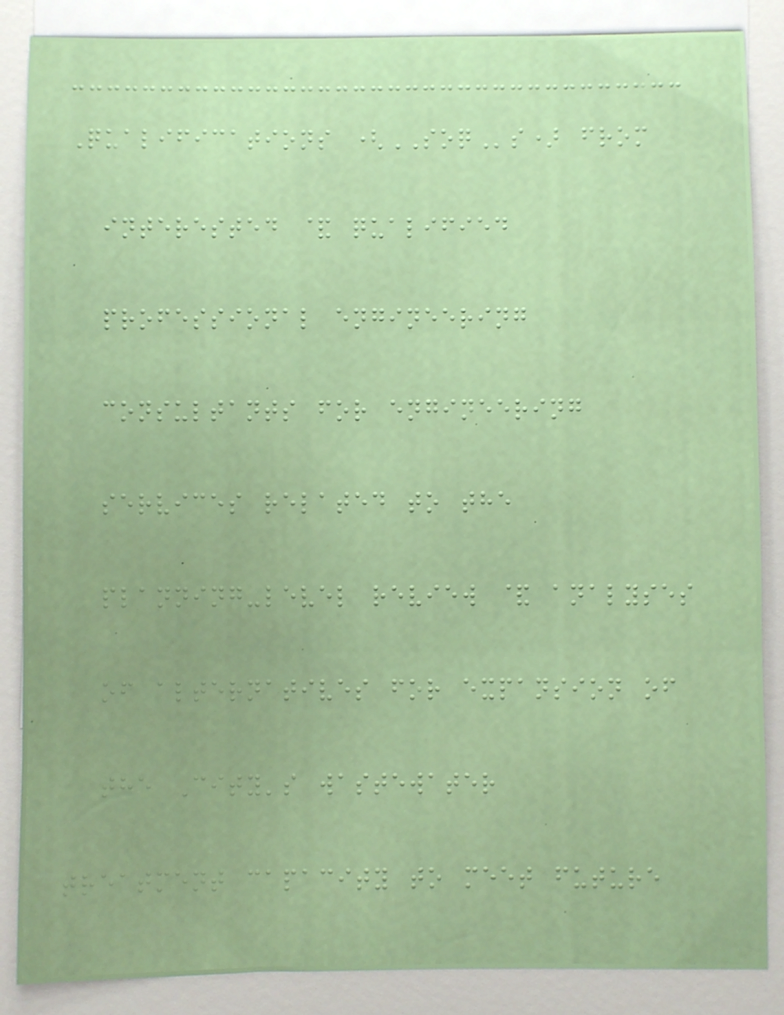Qualifications (SOQs) from
interested & qualified
professional engineering
consultants for engineering
services related to the
planning-level review & analyses
of alternatives for expansion of
the City's wastewater
treatment capacity to meet future
